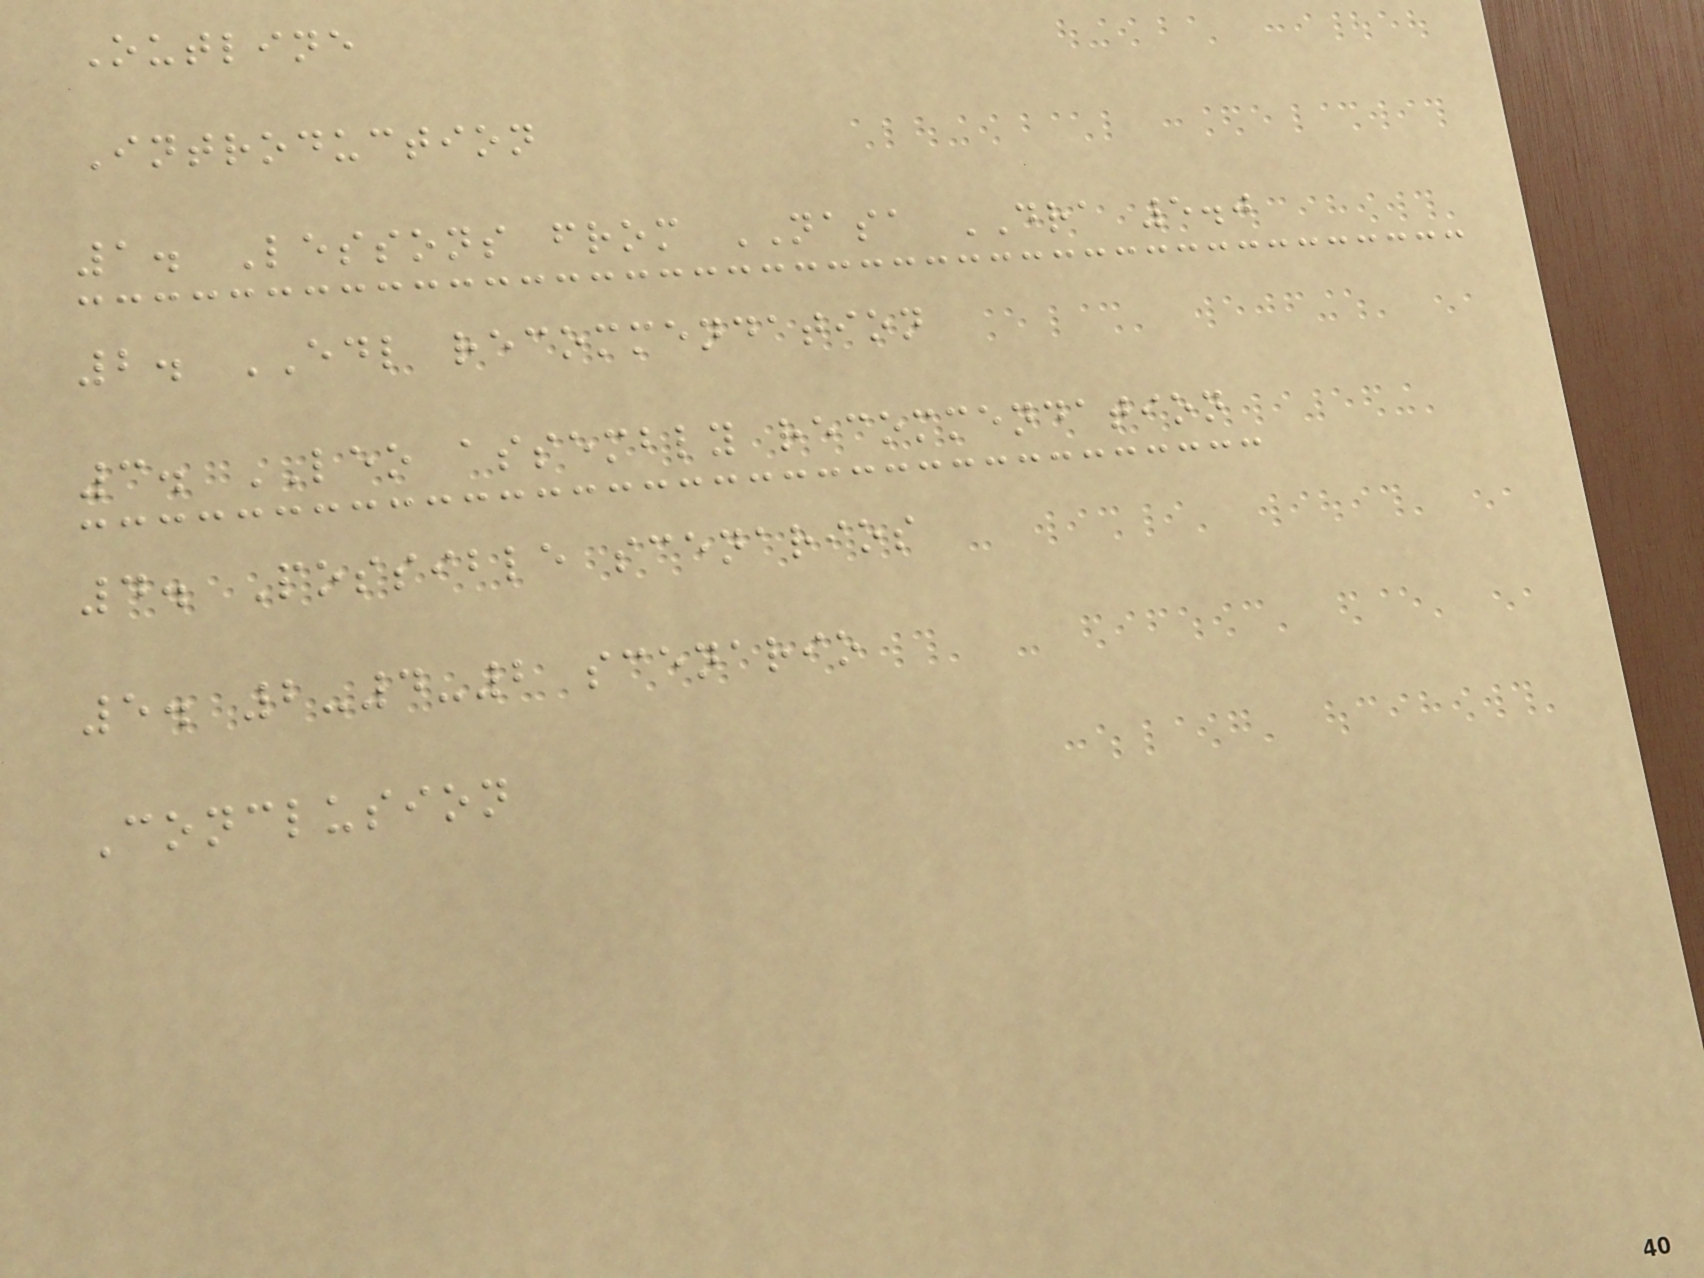Outline
Introduction
1. Lessons from NASA DRA 5.0
2. EDL recommendation
3. LEO assembly recommendation
4. Possible scenarios
5. 2-4-2 scenario
Conclusion
